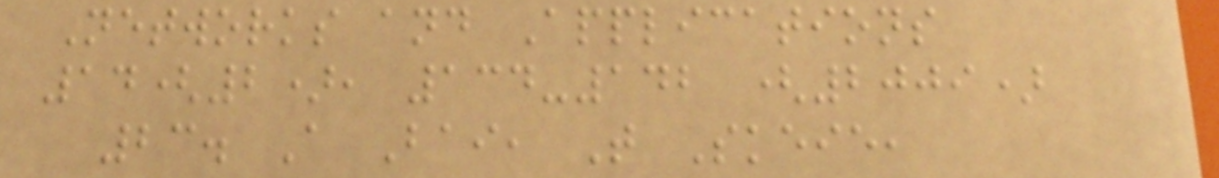Networks and Applications
14(2), 134-142 (2009)
23. A Bai, T Skeie,
